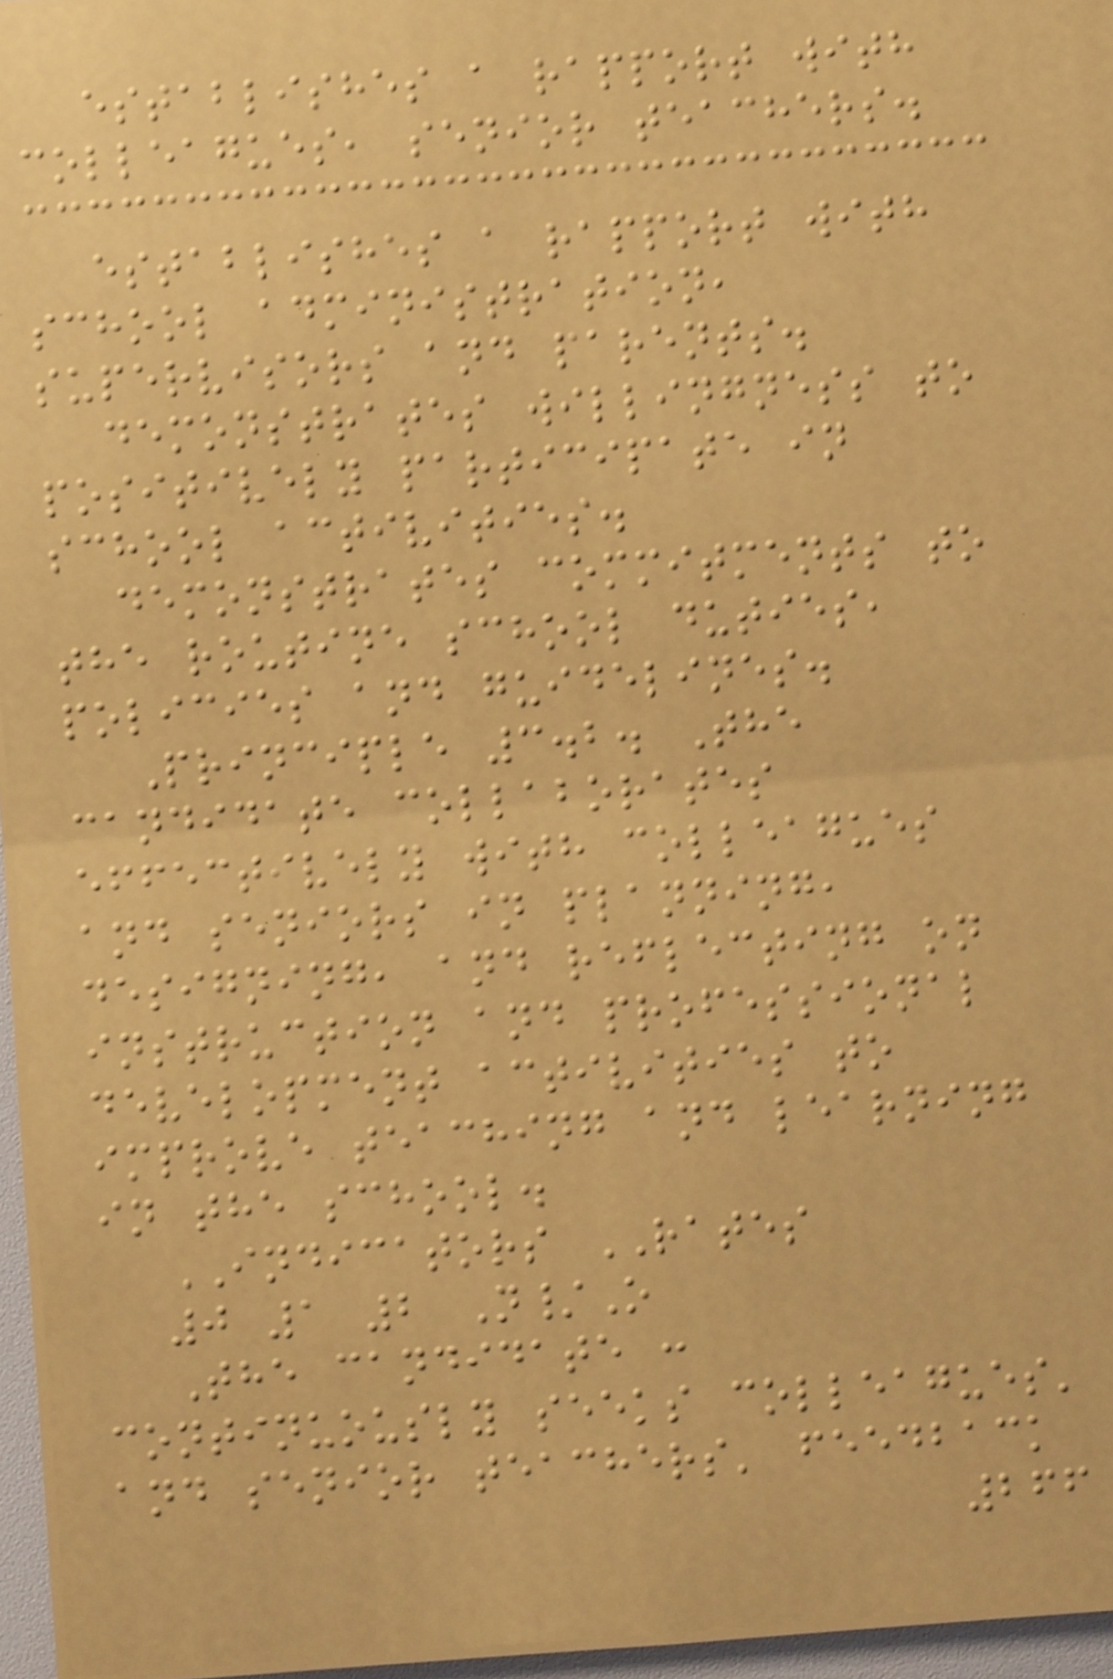establishes a rapport with
colleagues, senior teachers.
establishes a rapport with
school administration,
supervisors and parents.
demonstrates willingness to
positively participate in
school activities.
demonstrates commitments to
the routine school duties,
policies and guidelines.
Principle 3.2. The
candidate collaborates
effectively with colleagues
and seniors in planning,
designing, and reflecting on
instruction and professional
development activities to
improve teaching and learning
in the school.
INDICATORS RATES
0 1 2 N/O
The candidate :
continuously seeks colleagues'
and senior teachers' feedback
266
